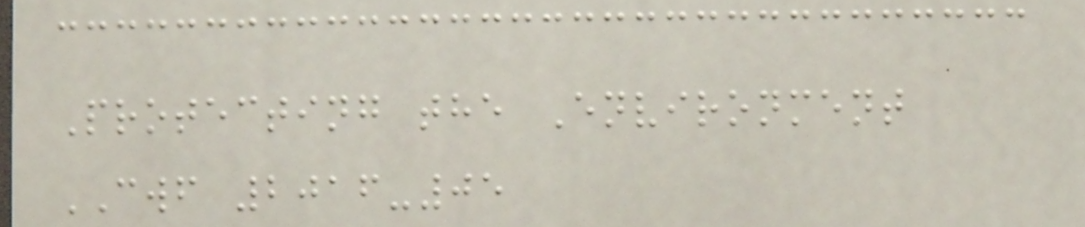Protecting the Environment
CWF 2016-05
